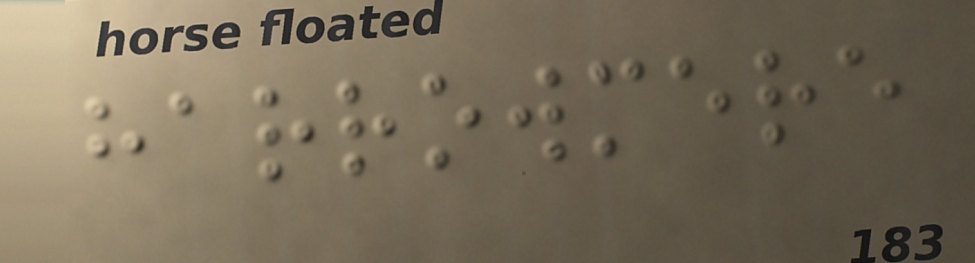harrowmere
